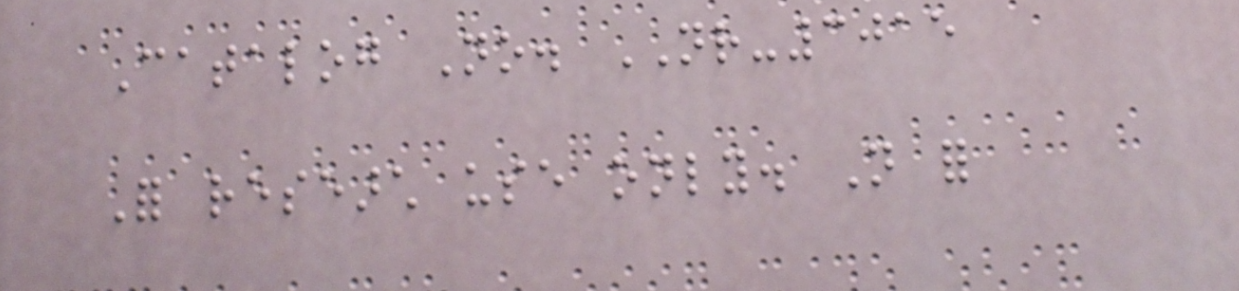Catalog No. NR-3015
For research use only. Not for
